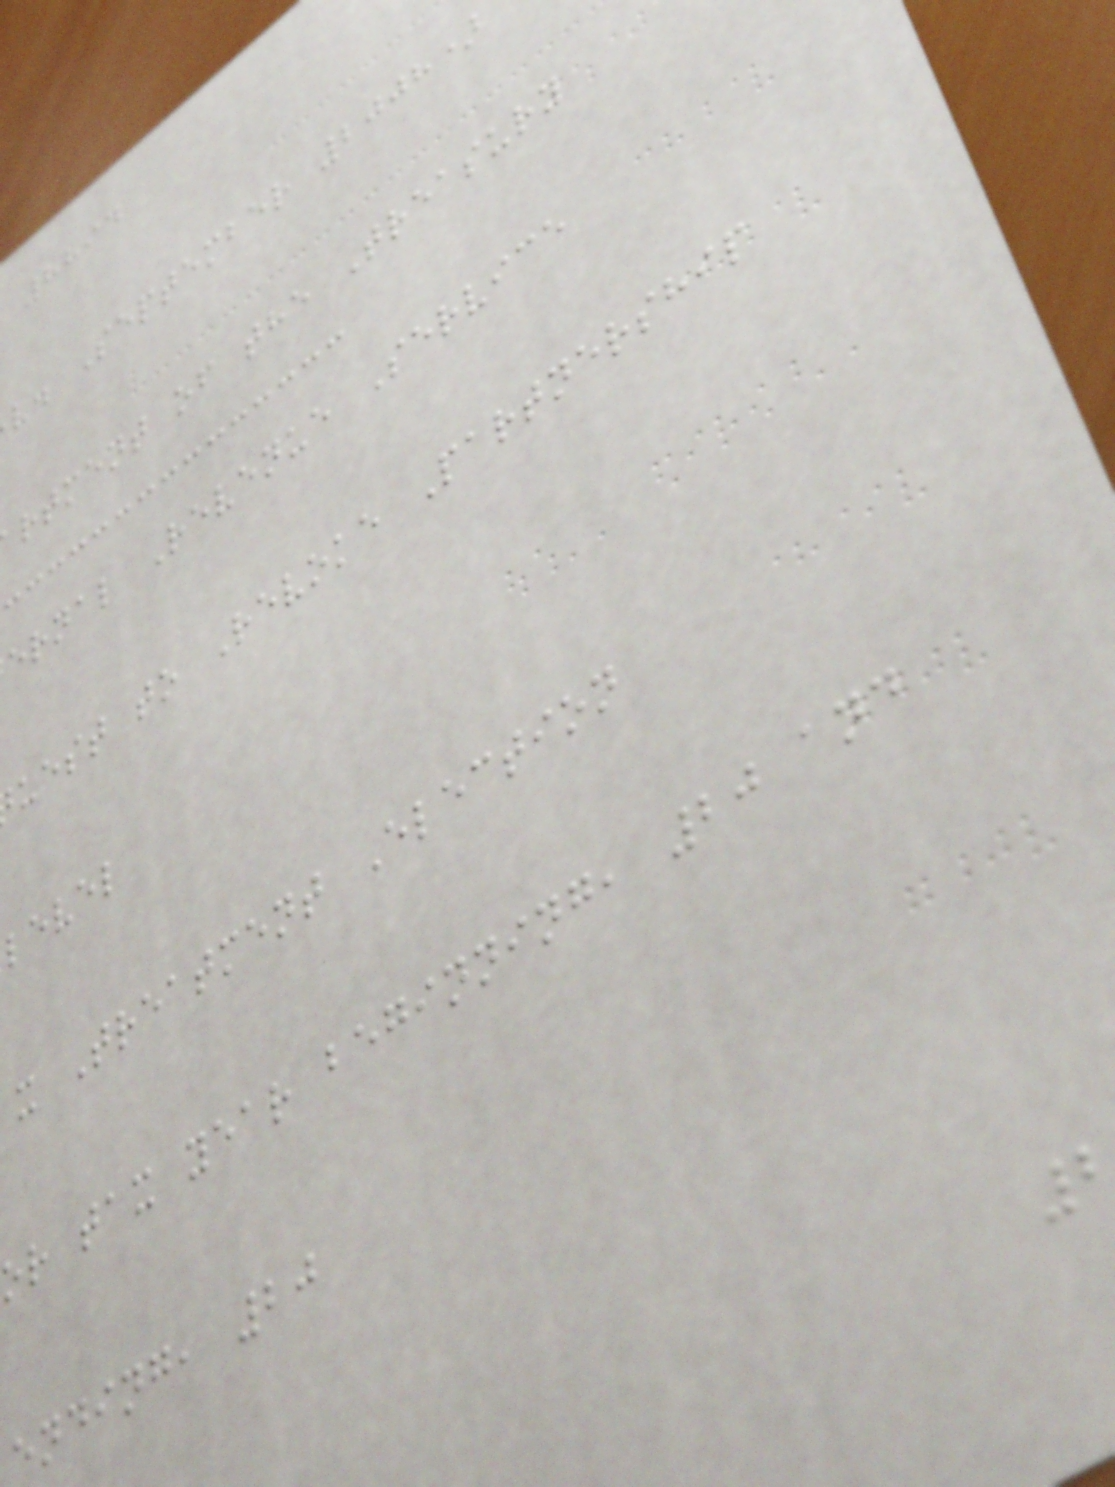8894
v. September 2008)
rtment of the Treasury
ernal Revenue Service
uest to Revoke Partnership
level
x Treatment Election
or tax year beginning, 20 and
ending, 20
